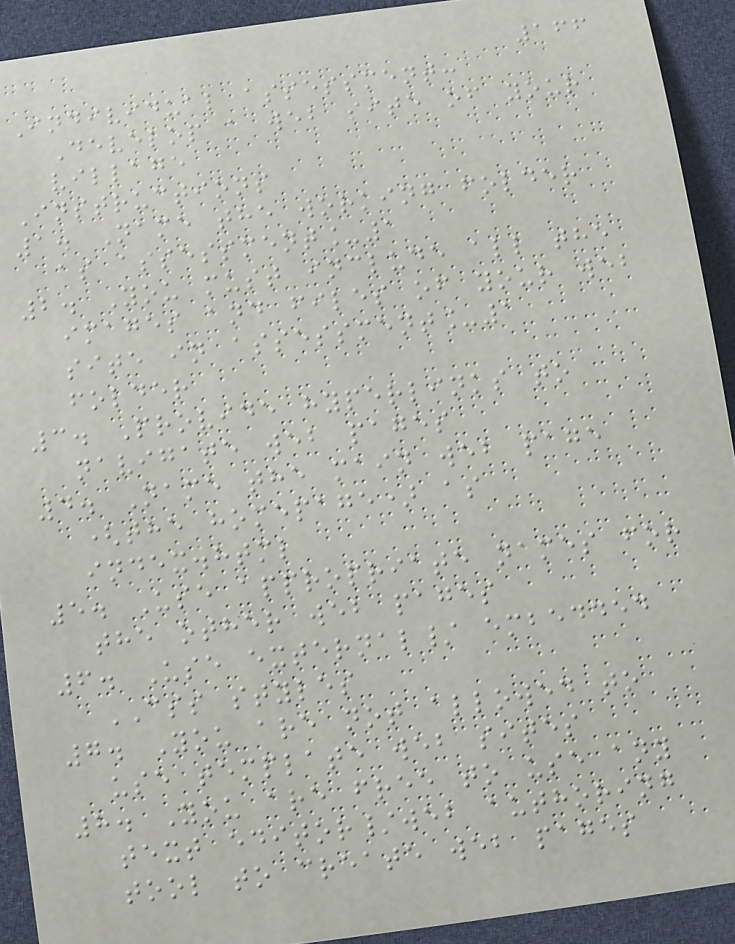166
Individual assessment:
Develop a web site of your
village
Instructions
1. Name the working folder
as assessment_1
2. You must include all the
images and files of your web
site in assessment_1
folder
3. Provide hyperlinks to
navigate web pages
4. Name the main web page
(the homepage) as
index.html
5. Use appropriate names for
the other web pages
6. Use external/ embedded
CSS styles
7. You are not allowed to
use template web sites
8. You are free to use any
text editor/web authoring
tool to create web pages
